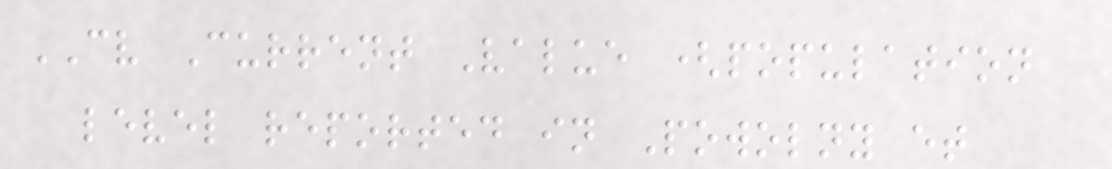CV Current Value (population
level reported in Powolny et
